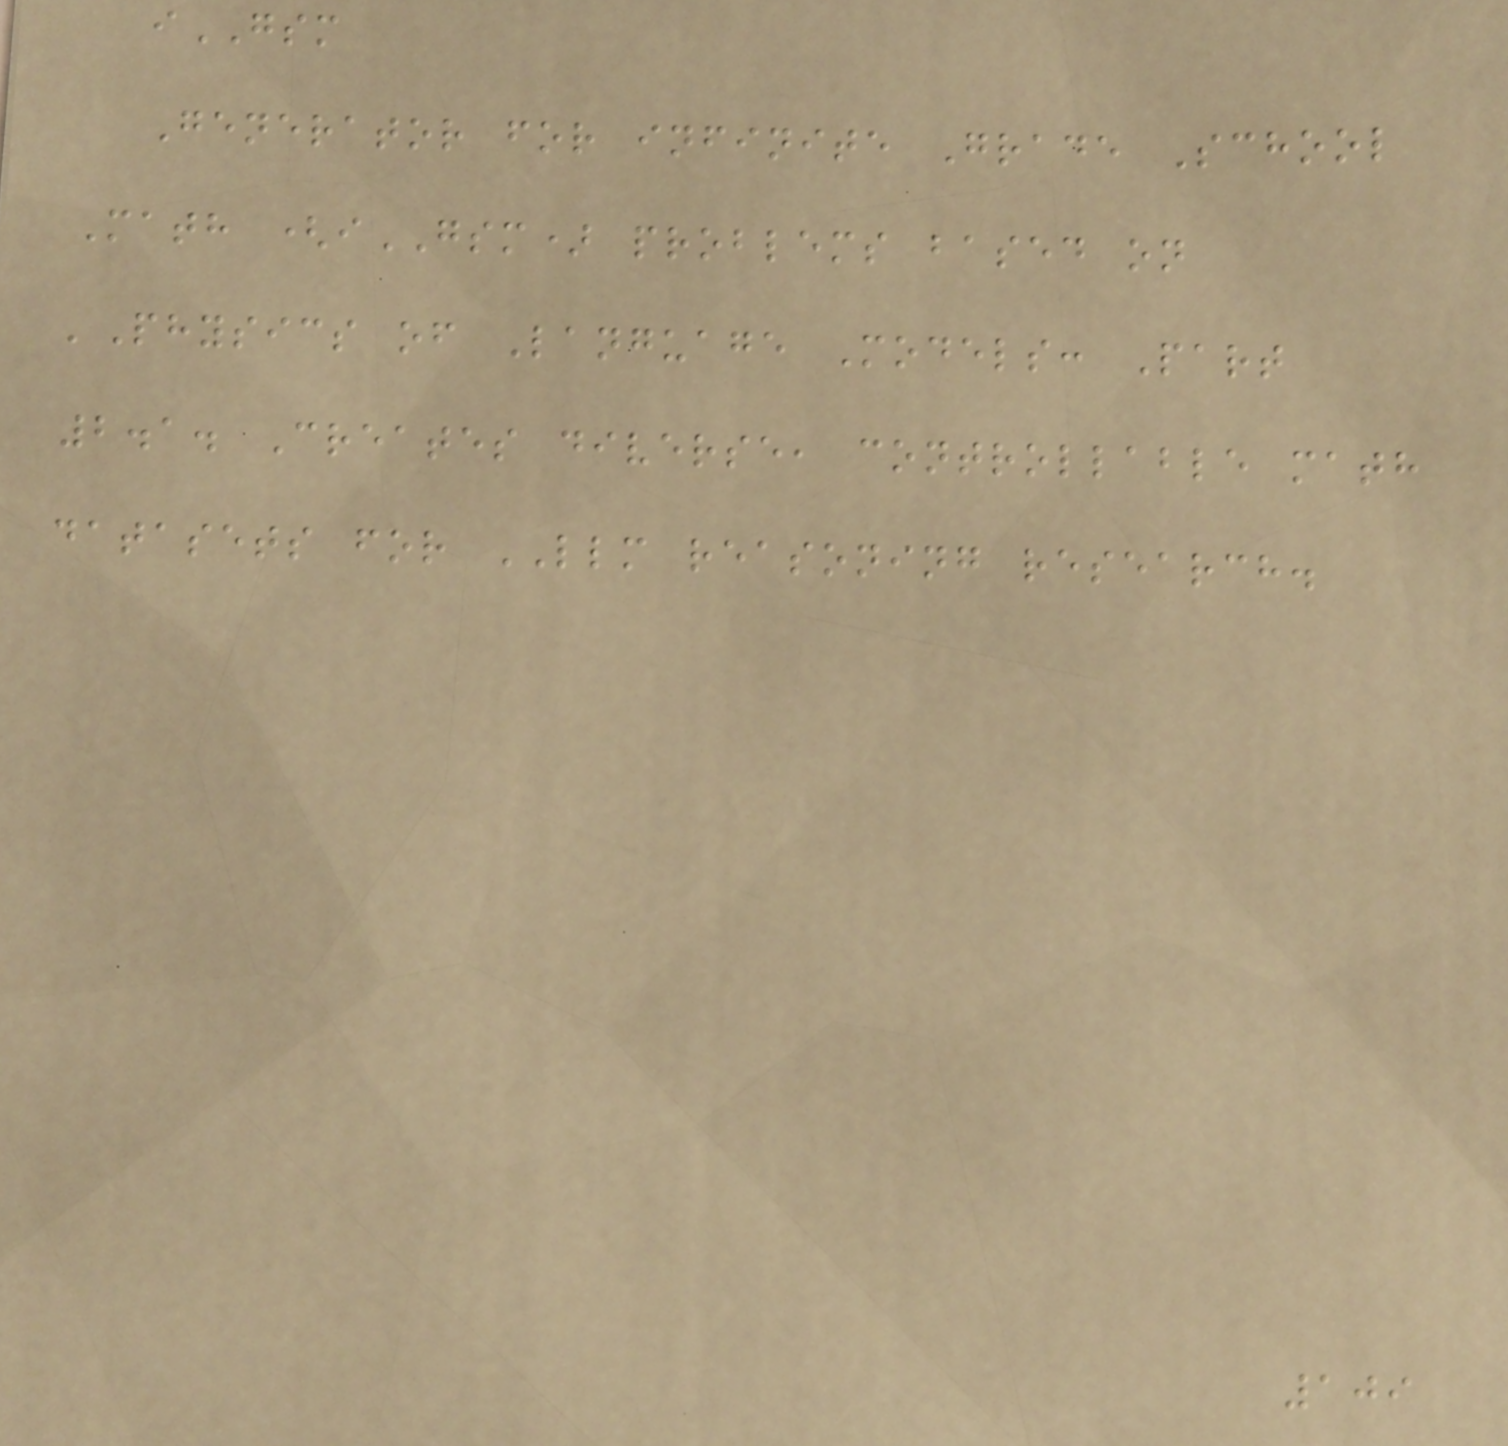iGSM
Generator for infinite Grade School
Math (iGSM) problems based on
'Physics of Language Models: Part
2.1. Creates diverse, controllable math
datasets for LLM reasoning research.
109
